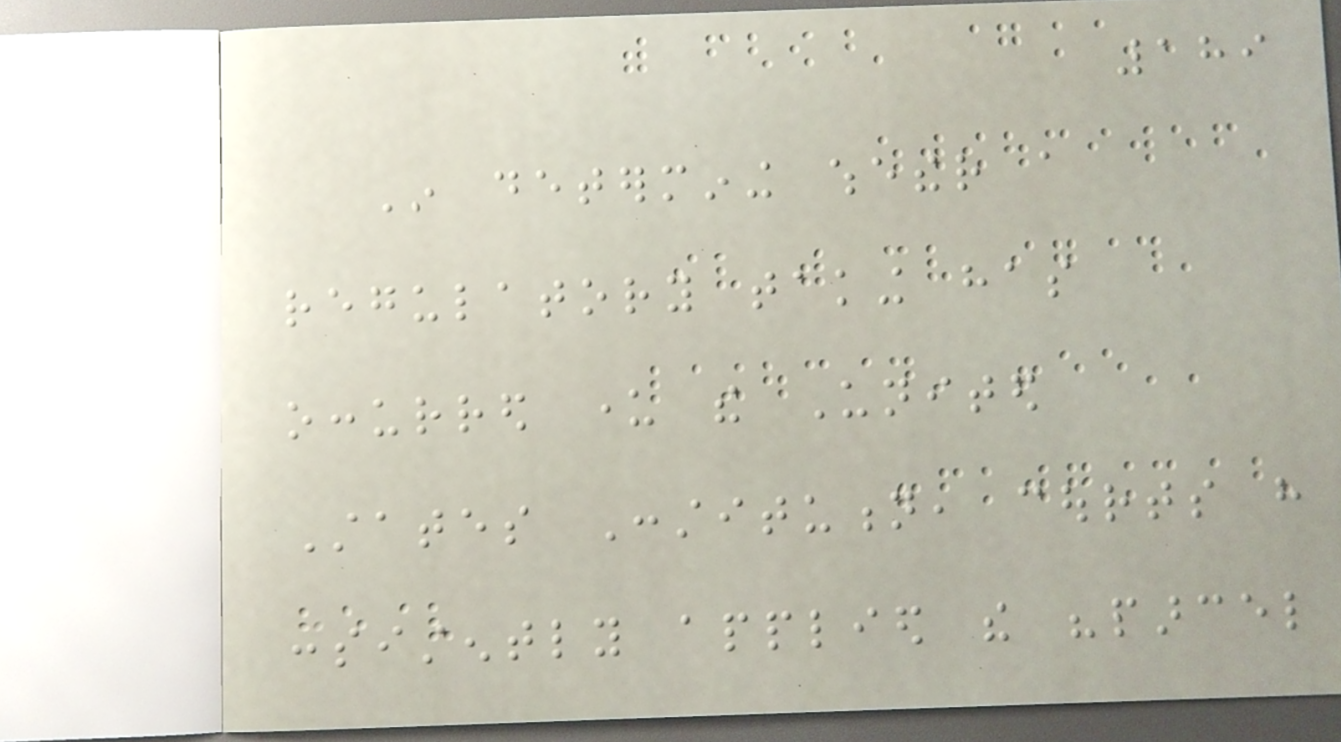189
In determining whether a
regulatory taking has
occurred under the United
States Constitution, courts have
consistently applied the "parcel
